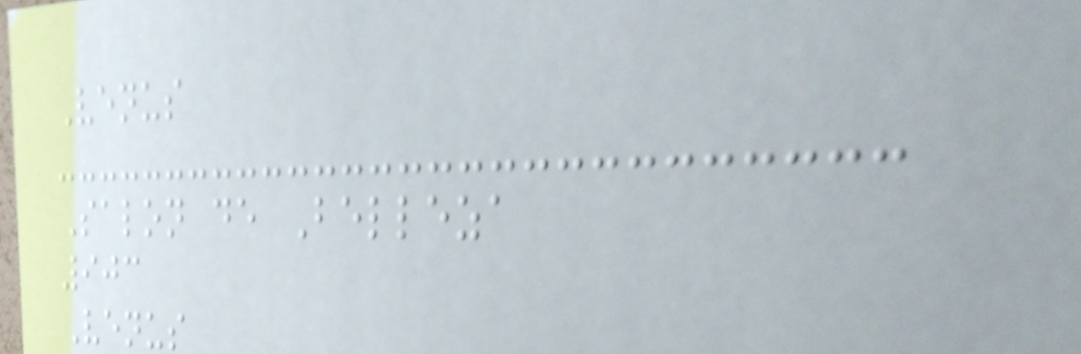Venus
Salon de Belleza
903
Venus
